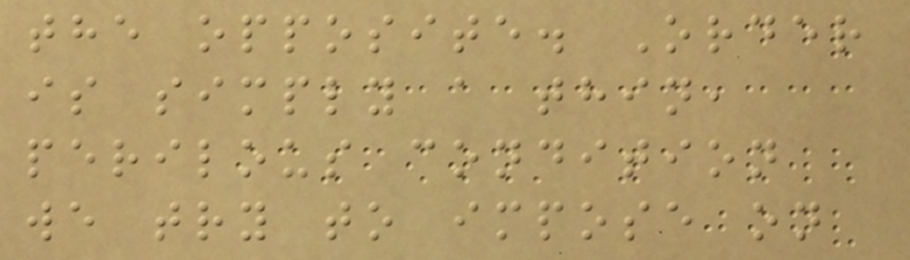the opposite. Order
is simply a thin,
perilous condition
we try to impose on
